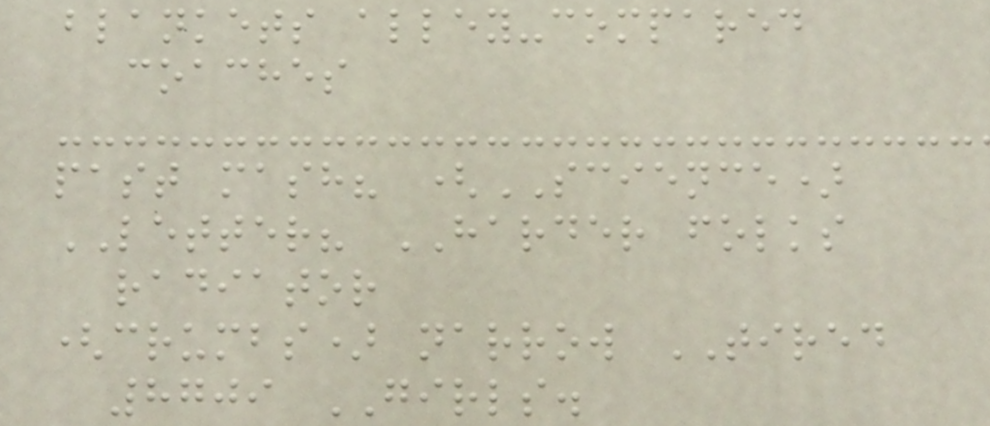blankets alley-compared
coaches
past mash? (SCIENCE)
LETTER? HARDER folks
radiator
(crumbs) narrow TIRED
8709 GIRLS.
